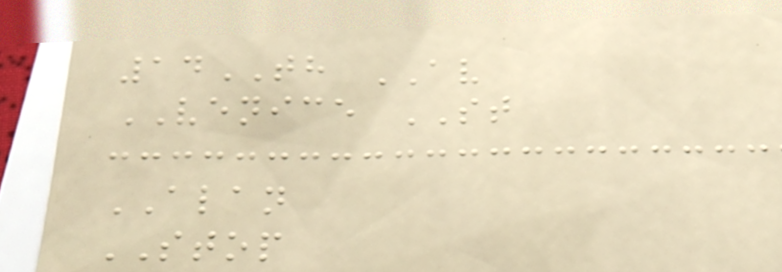14TH AV
VENICE ST
ALAN
STOP
